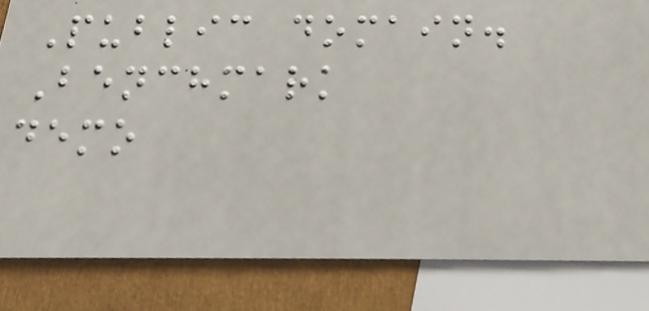Public domain.
Benchmark
demo
